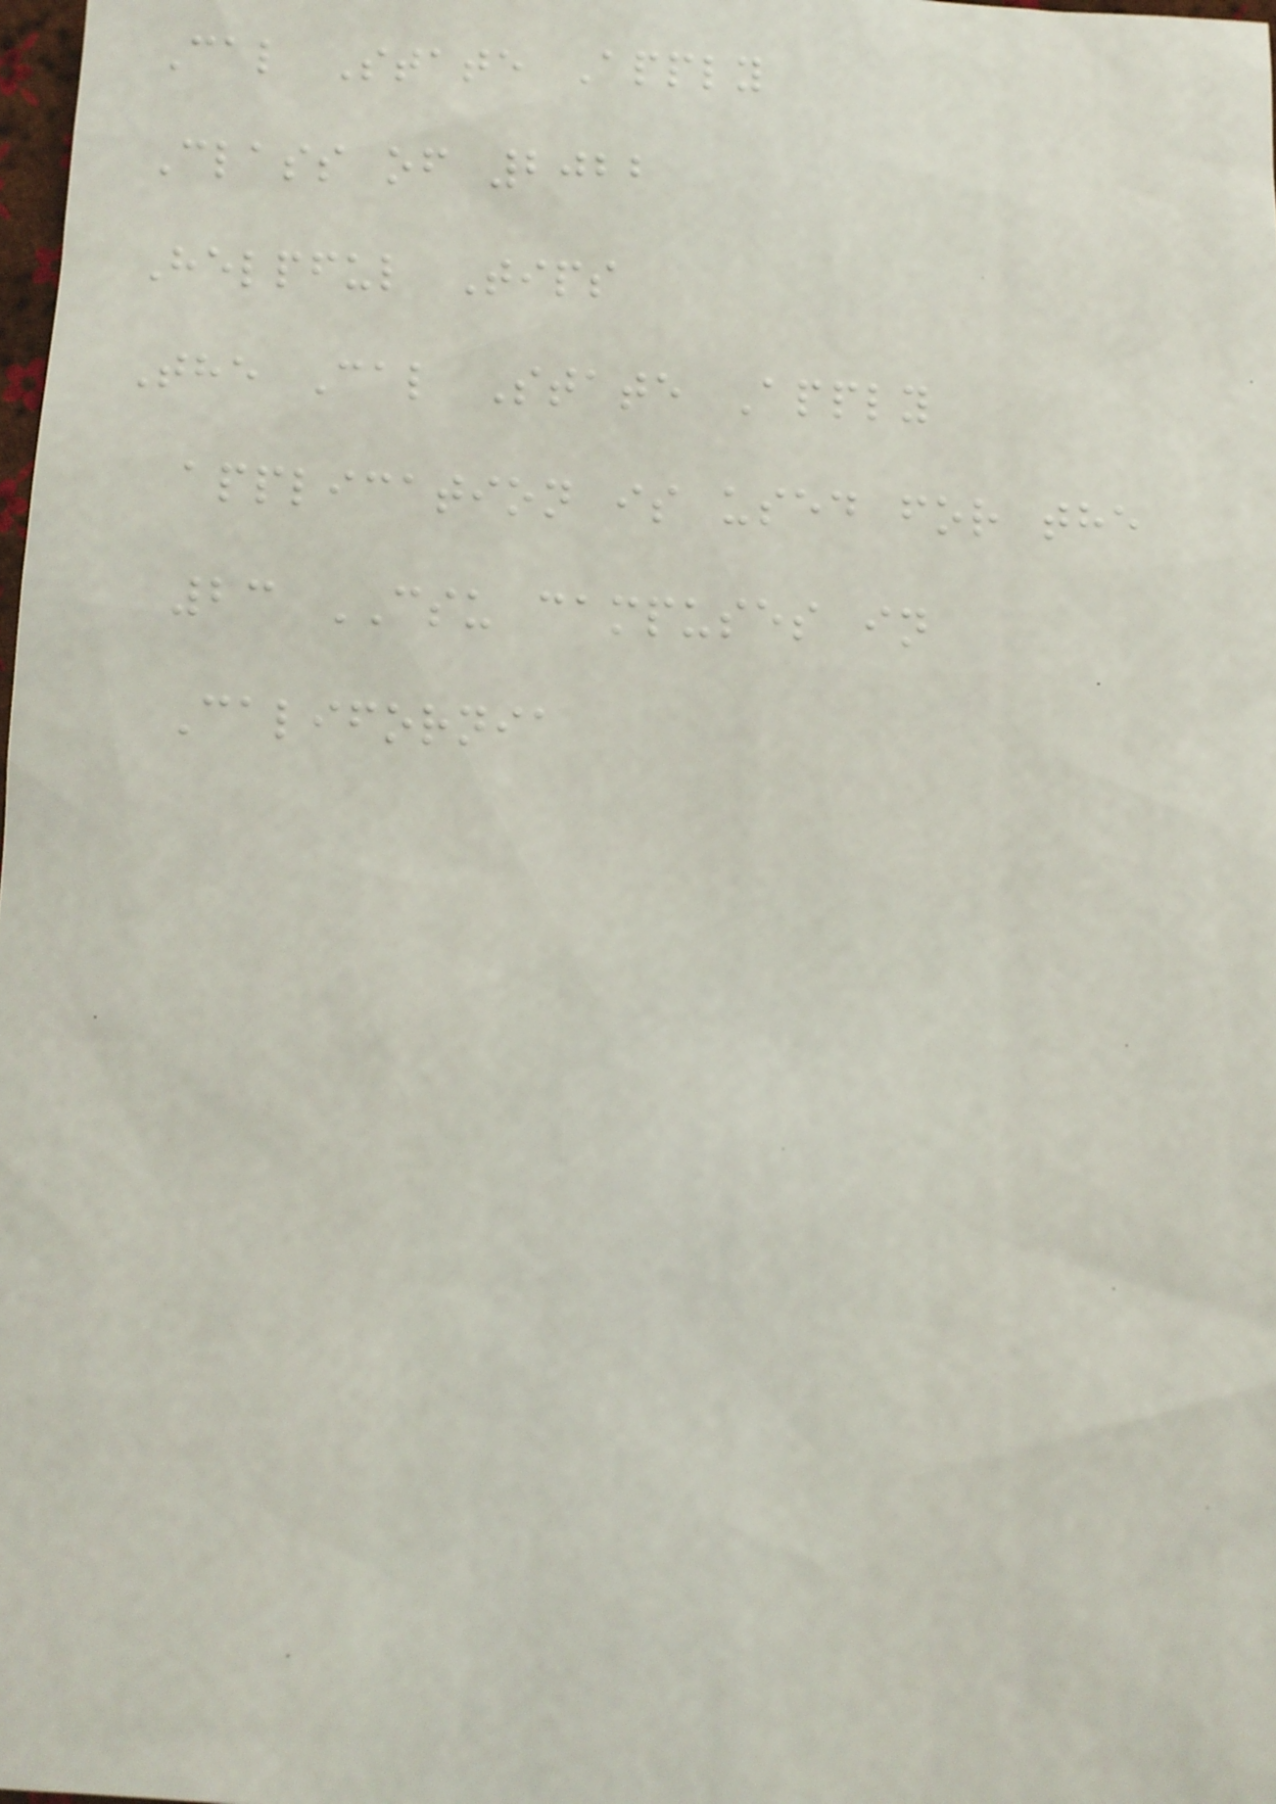Cal State Apply
Class of 2022
Helpful Tips
The Cal State Apply
application is used for the
23 CSU campuses in
California
